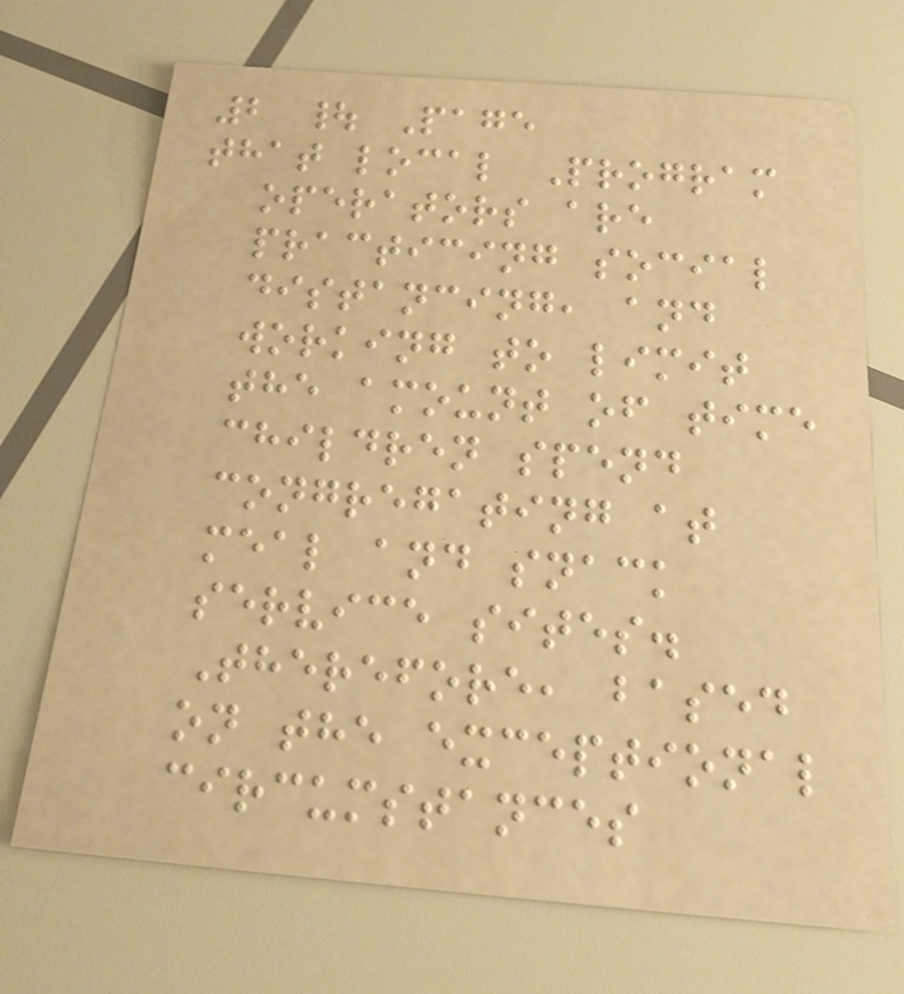2 | Page
that local Program
operators are
practicing social
distancing, and
working to limit
the amount of time
children spend
congregating at
meal and snack
service sites.
Therefore, based
on the exceptional
circumstances
